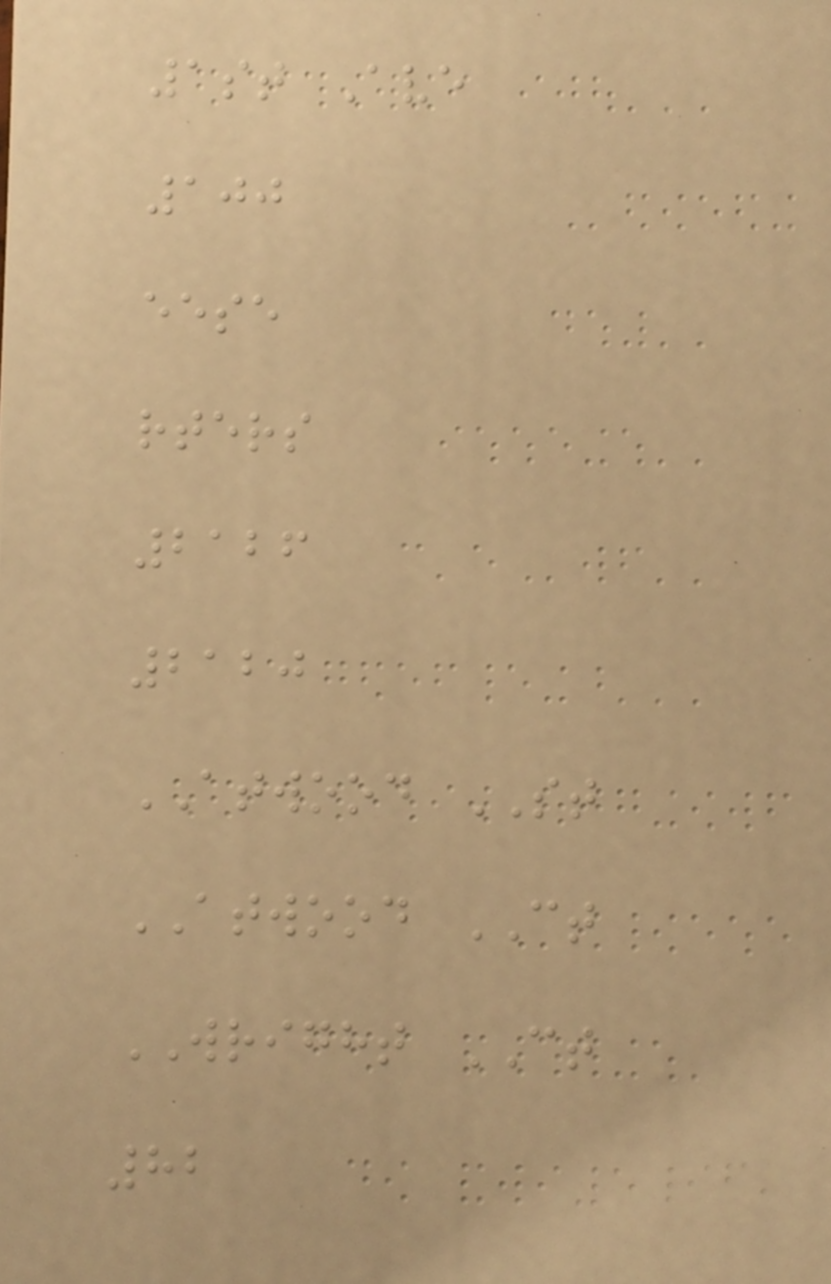1st Ave
100
eese
rters
2126
2120
ATWOOD ST
ATWOOD CT
WRIGHT CT
82
